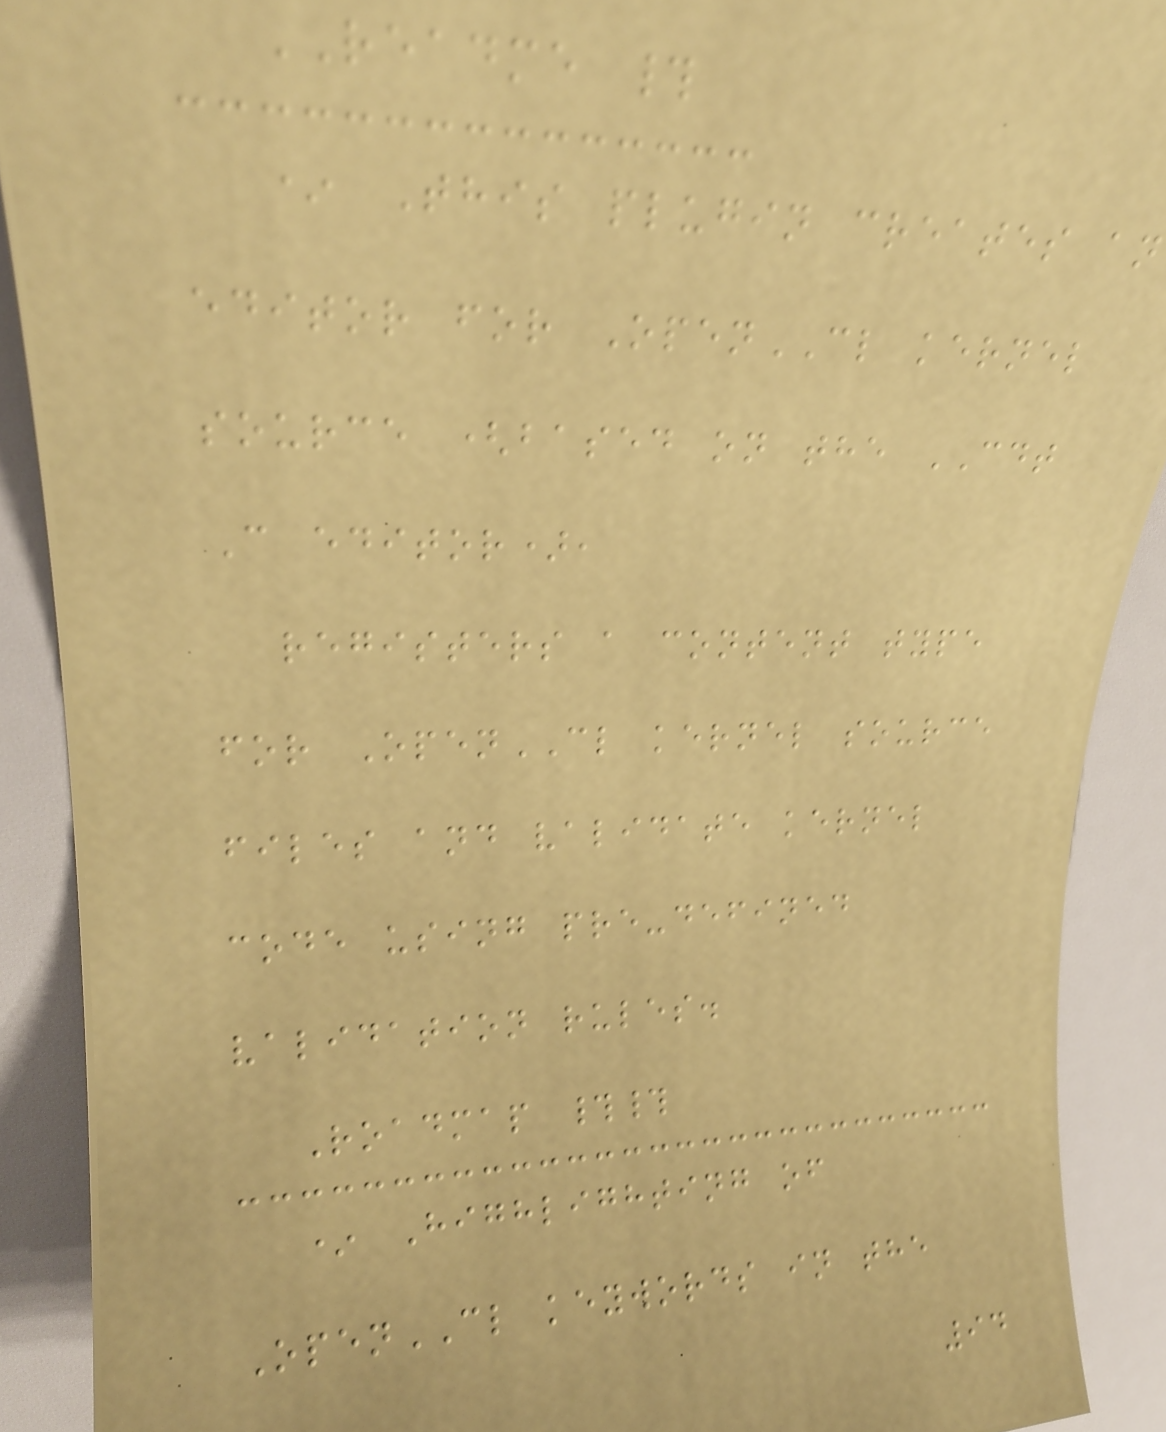README #
* This plugin creates an
editor for OpenCL kernel
source (based on the CDT
C editor),
registers a content type
for OpenCL kernel source
files and validate kernel
code using pre-defined
validation rules.
Roadmap ##
* Highlighting of
OpenCL keywords in the
94
